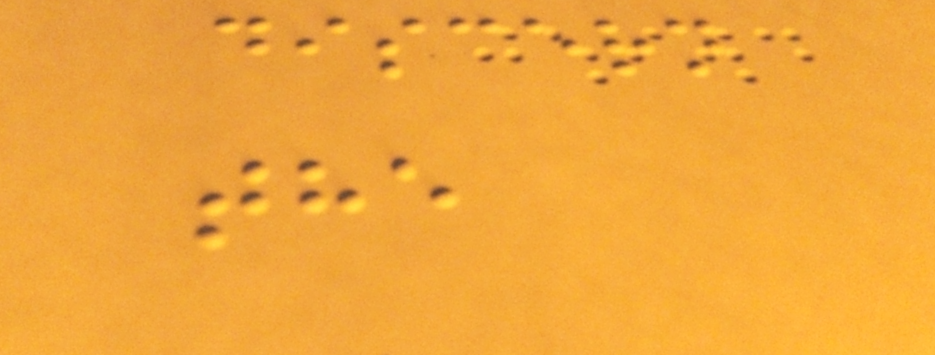discern
the
